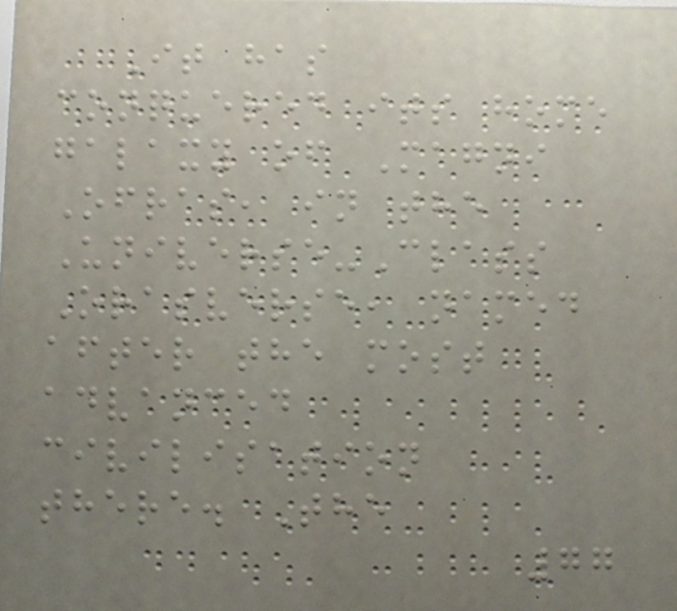It has
conquered its home
galaxy of Magni
Ofras, in the
Universe-Class
Orasverse, named
after the most
advanced
civilisation
there. The
77
